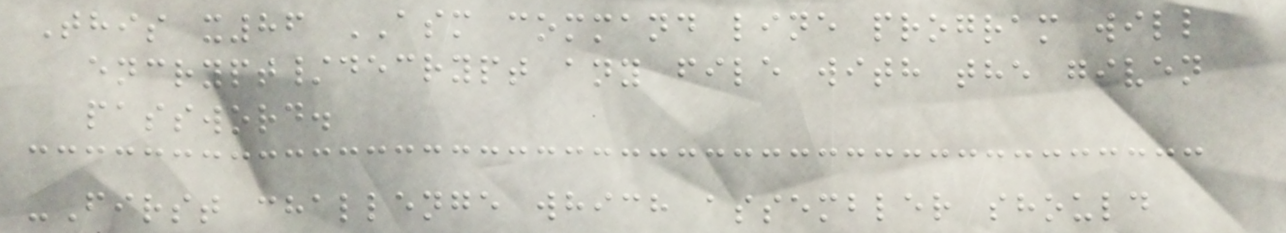This x86 ASM command line program will
encrypt/decrypt any file with the given
password.
-First challenge which assembler should
